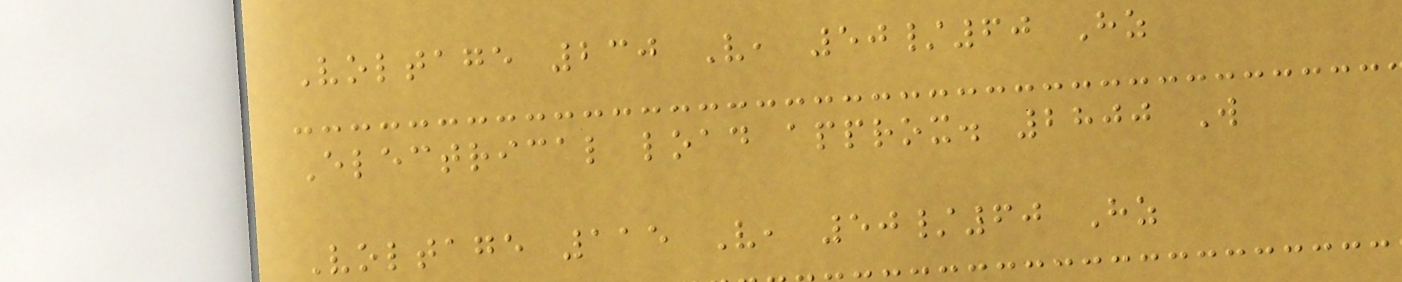Voltage 230 V, 50/60 Hz
Electrical load approx. 2800 W
Voltage 115 V, 50/60 Hz
